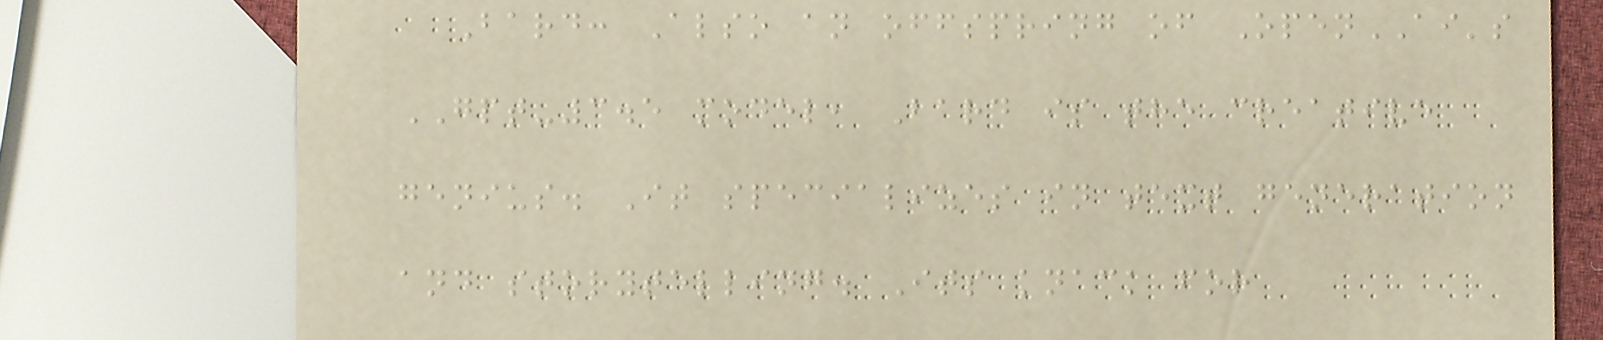Bard: Also an offspring of OpenAI's
GPT-3.5 model, Bard is the creative
genius. It specializes in text generation
and storytelling. Its knack for
